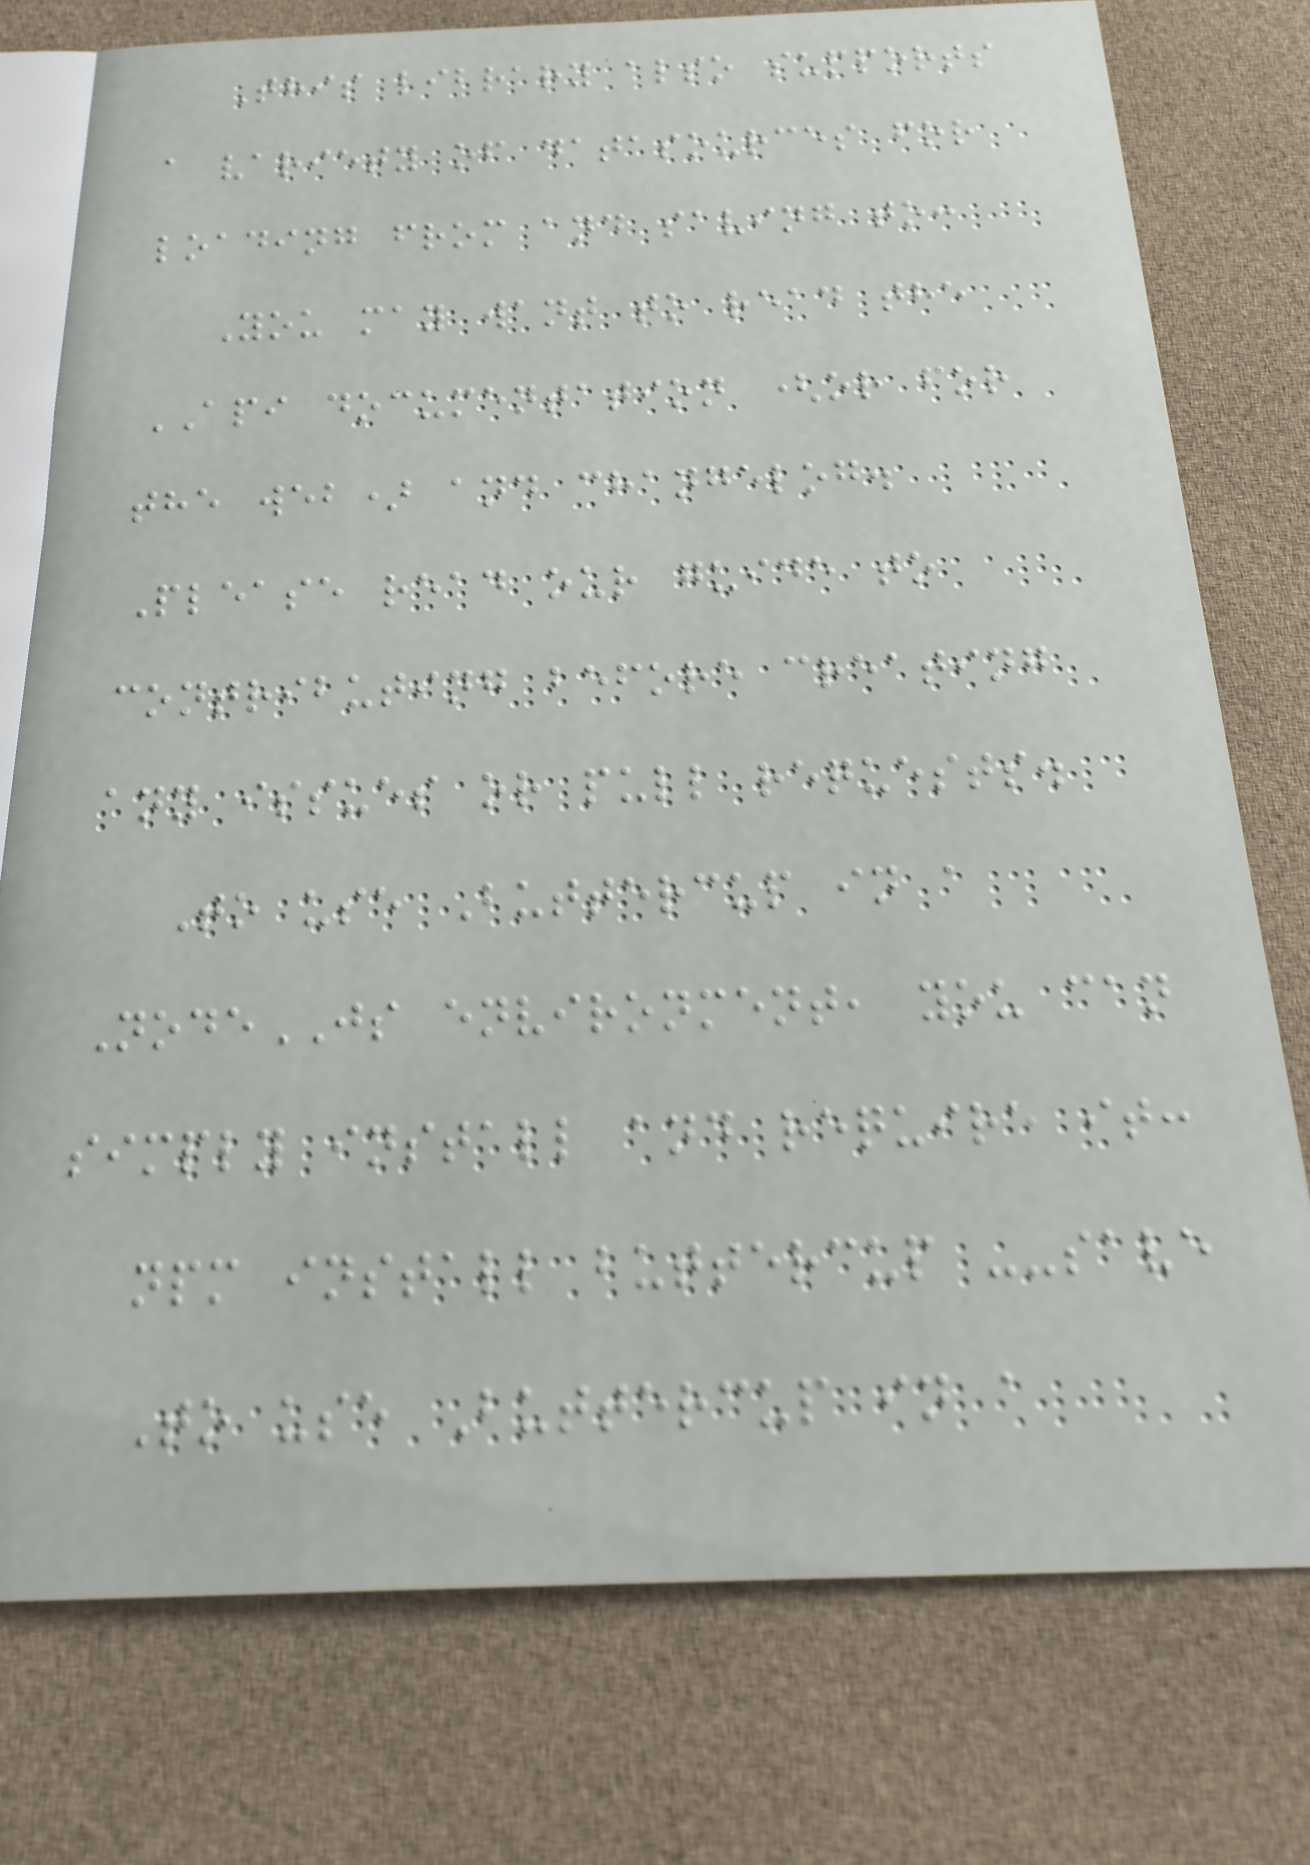This library also supports
a variety of datasources for
loading from and saving to:
You may want to read the
API documentation (or for
the web) and changelog.
Please read our guide to
contributing before creating
any issues or pull requests.
To use Buttercup in a
NodeJS environment, you can
simply install and require it:
npm install buttercup --save
To use Buttercup in a
